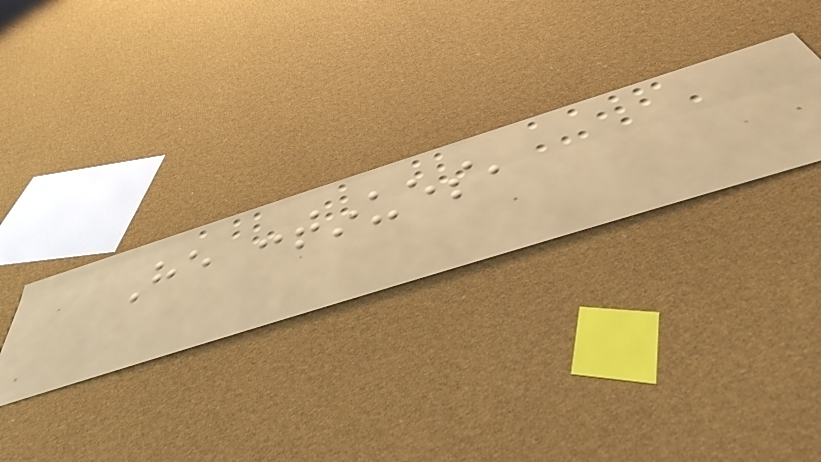He continues,
